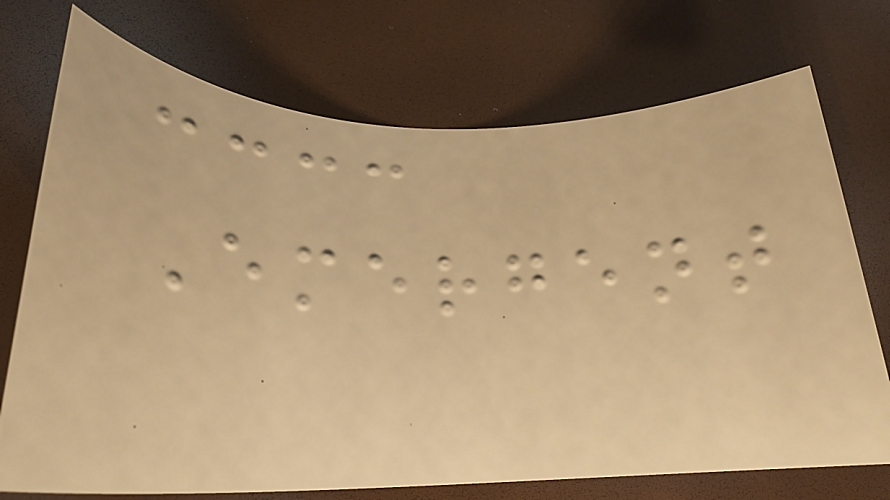Emergent
